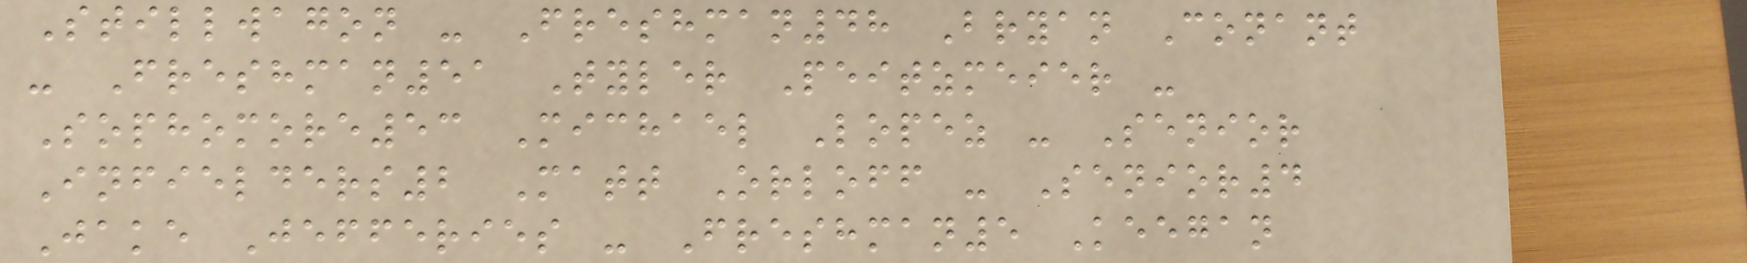Stillwagon - Freshman48 Bryan Conant
- Freshman51 Tyler Peitzmeier -
Sophomore53 Michael Lopez - Senior
Infielders2 Matt Orloff - Senior4
Jake Jefferies - Freshman5 Keegan
